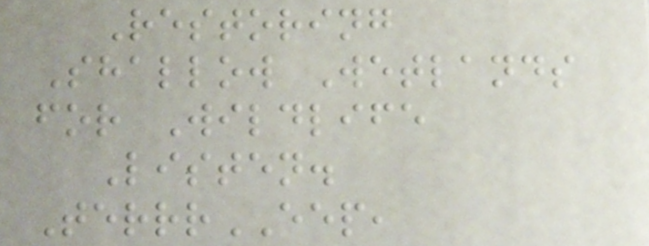Restoring
Shallow Wetlands
for Wildlife
Listen.
TerrrEEP,
